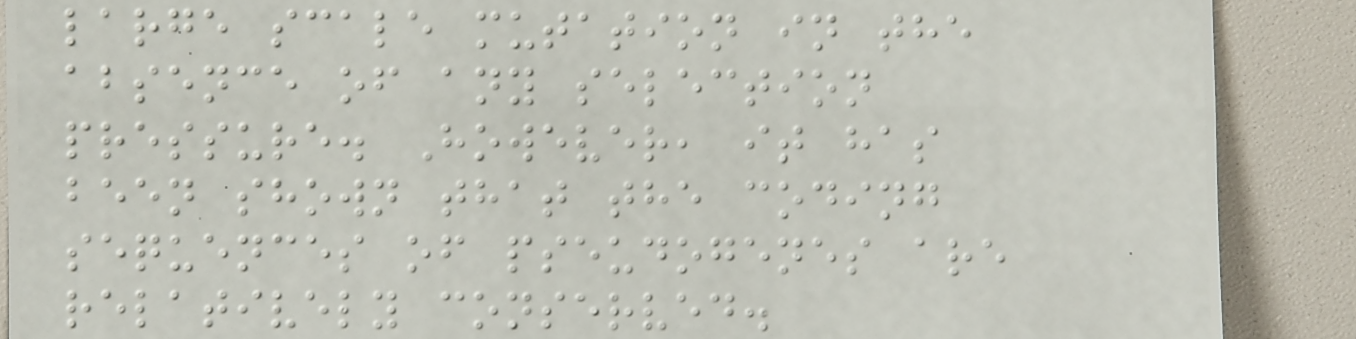large scale mutation in the
absence of any selection
pressure. However, it has
been shown that the coding
sequences of pseudogenes are
relatively conserved.
